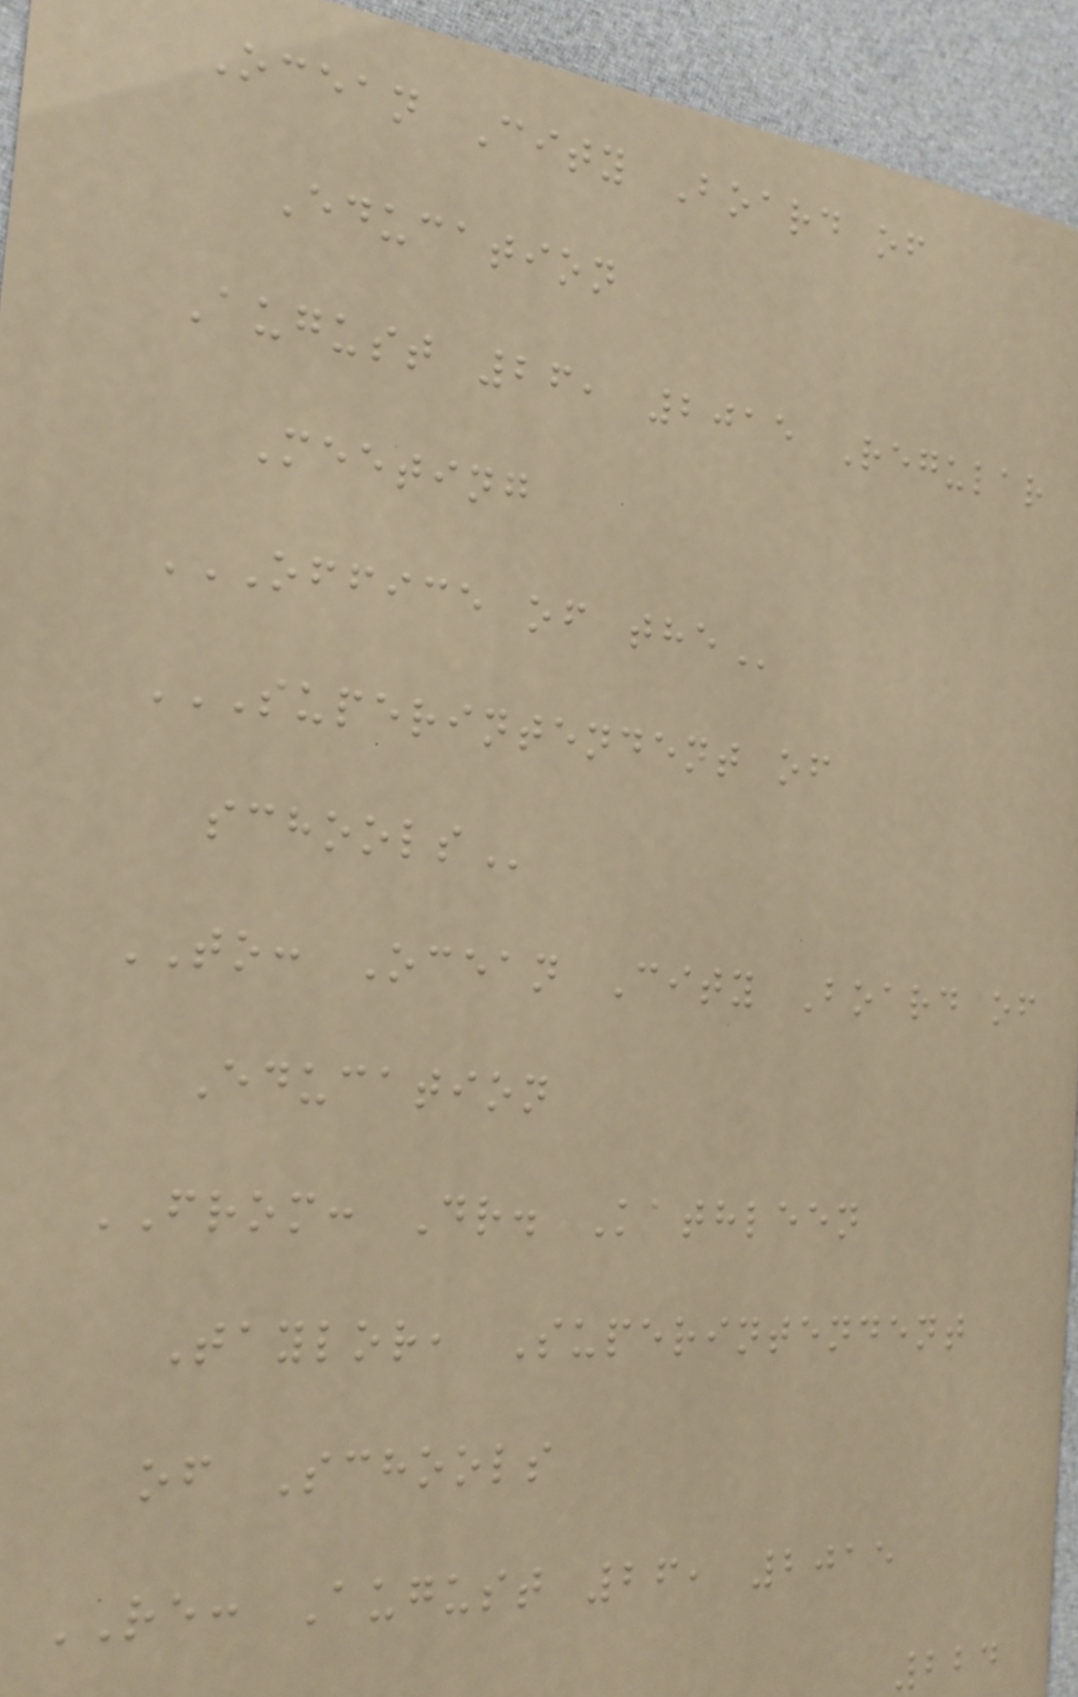Ocean City Board of
Education
August 26, 2015 Regular
Meeting
OFFICE OF THE
SUPERINTENDENT OF
SCHOOLS
TO: Ocean City Board of
Education
FROM: Dr. Kathleen
Taylor, Superintendent
of Schools
RE: August 26, 2015
224
